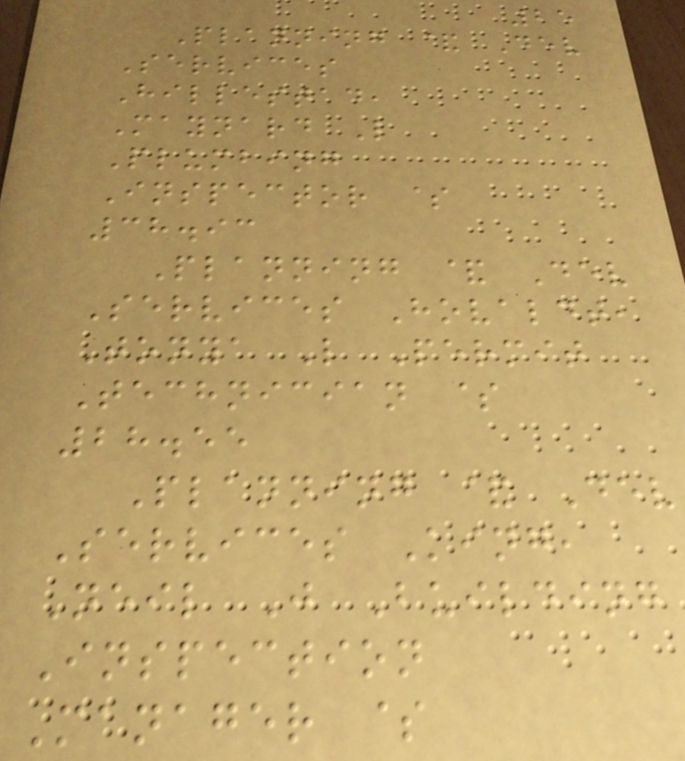25
Planning & Dev
Services
Hillestad,
Maynard L
Plumbing
Inspector $
38.93
Planning & Dev
Services Hovaldt,
Tonya L Permit
Technician $
28.55
Planning & Dev
Services King,
Neil J Building
Inspection
Manager $
